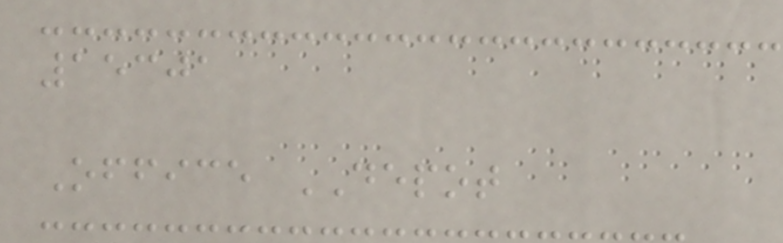15301
Office DEPOT
